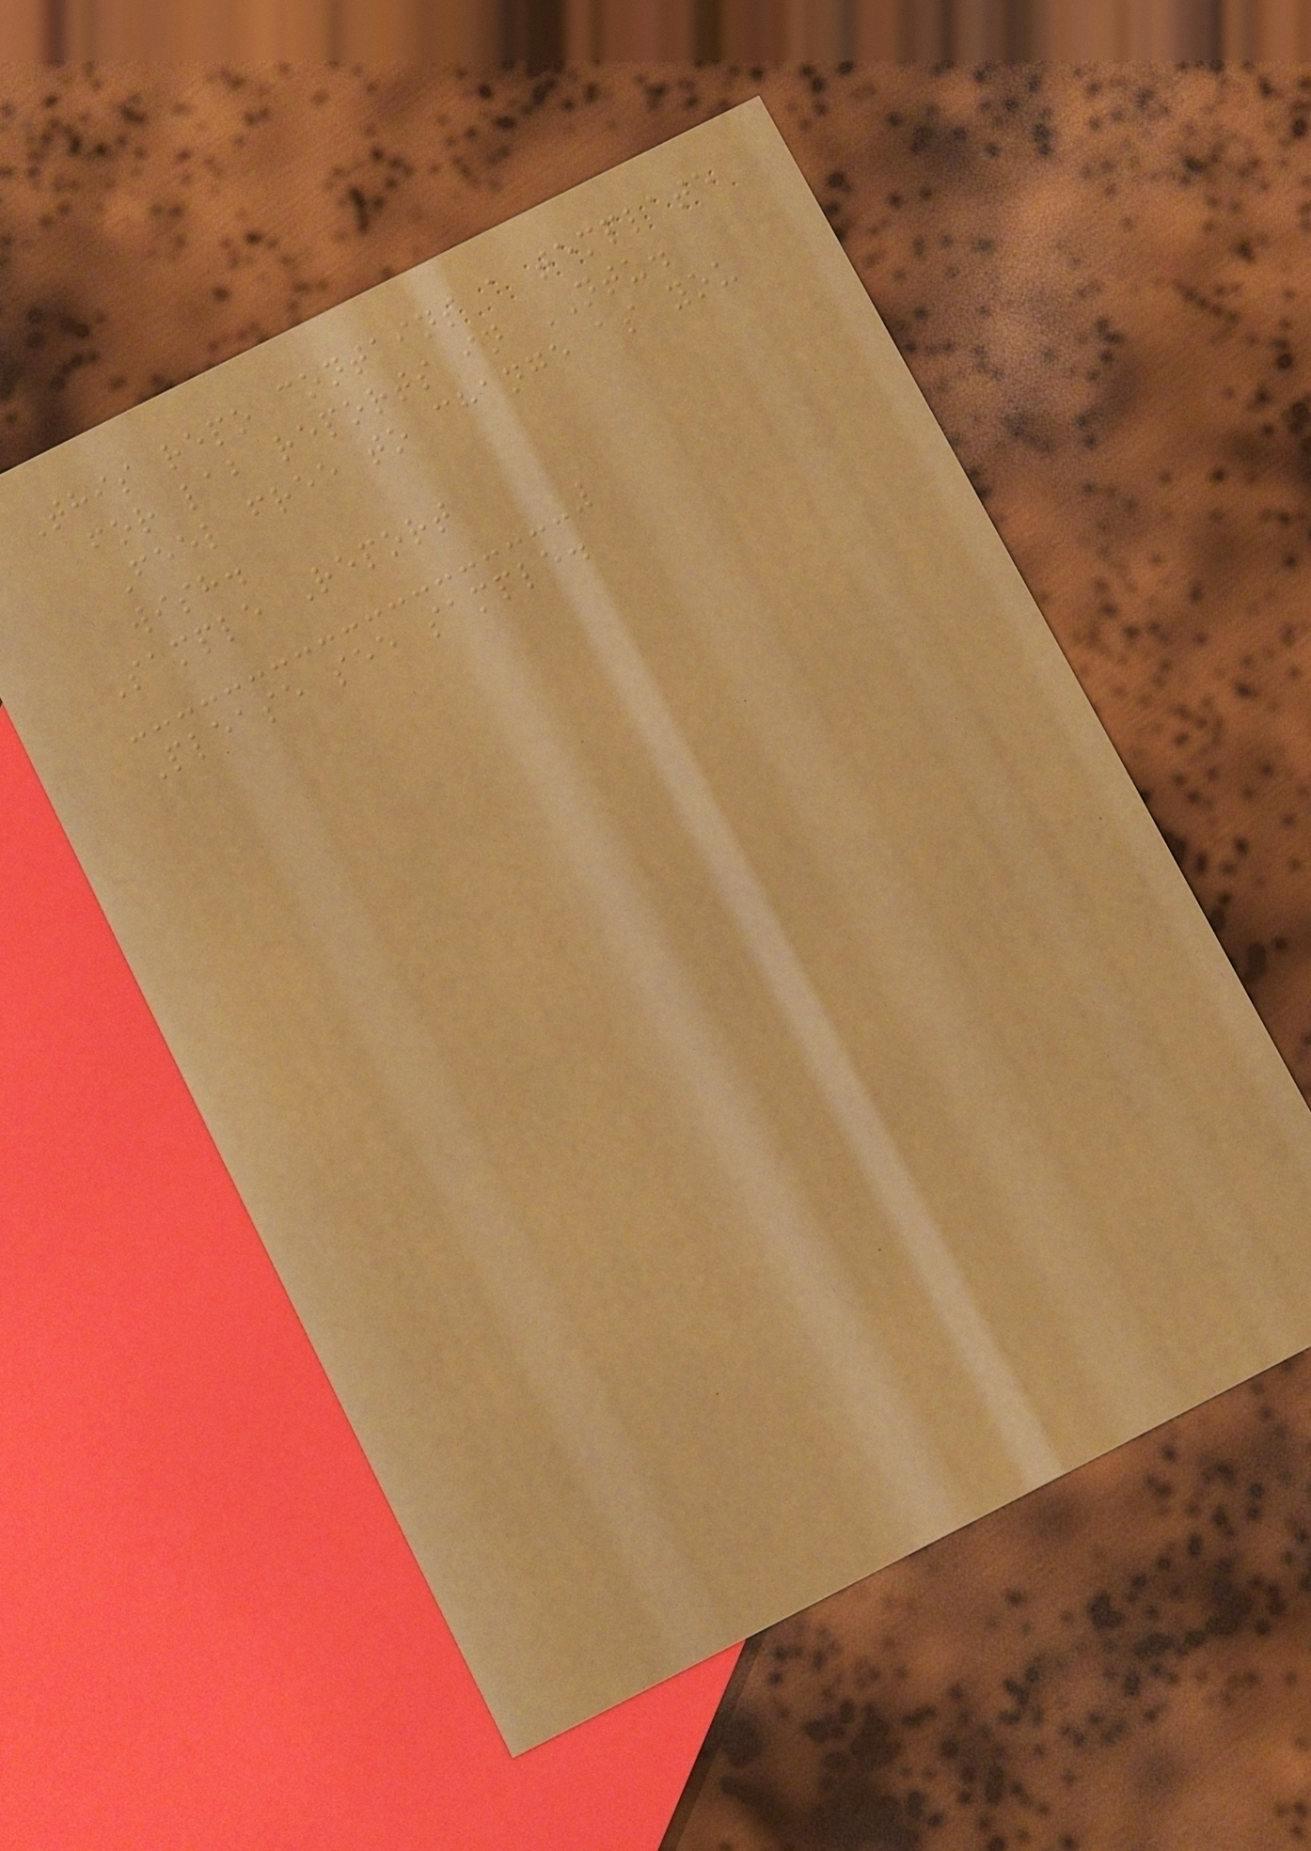This repo contains a template
for lab reports in NTU.
Feel free to change as you
wish.
Sample Report
Please see sample.
